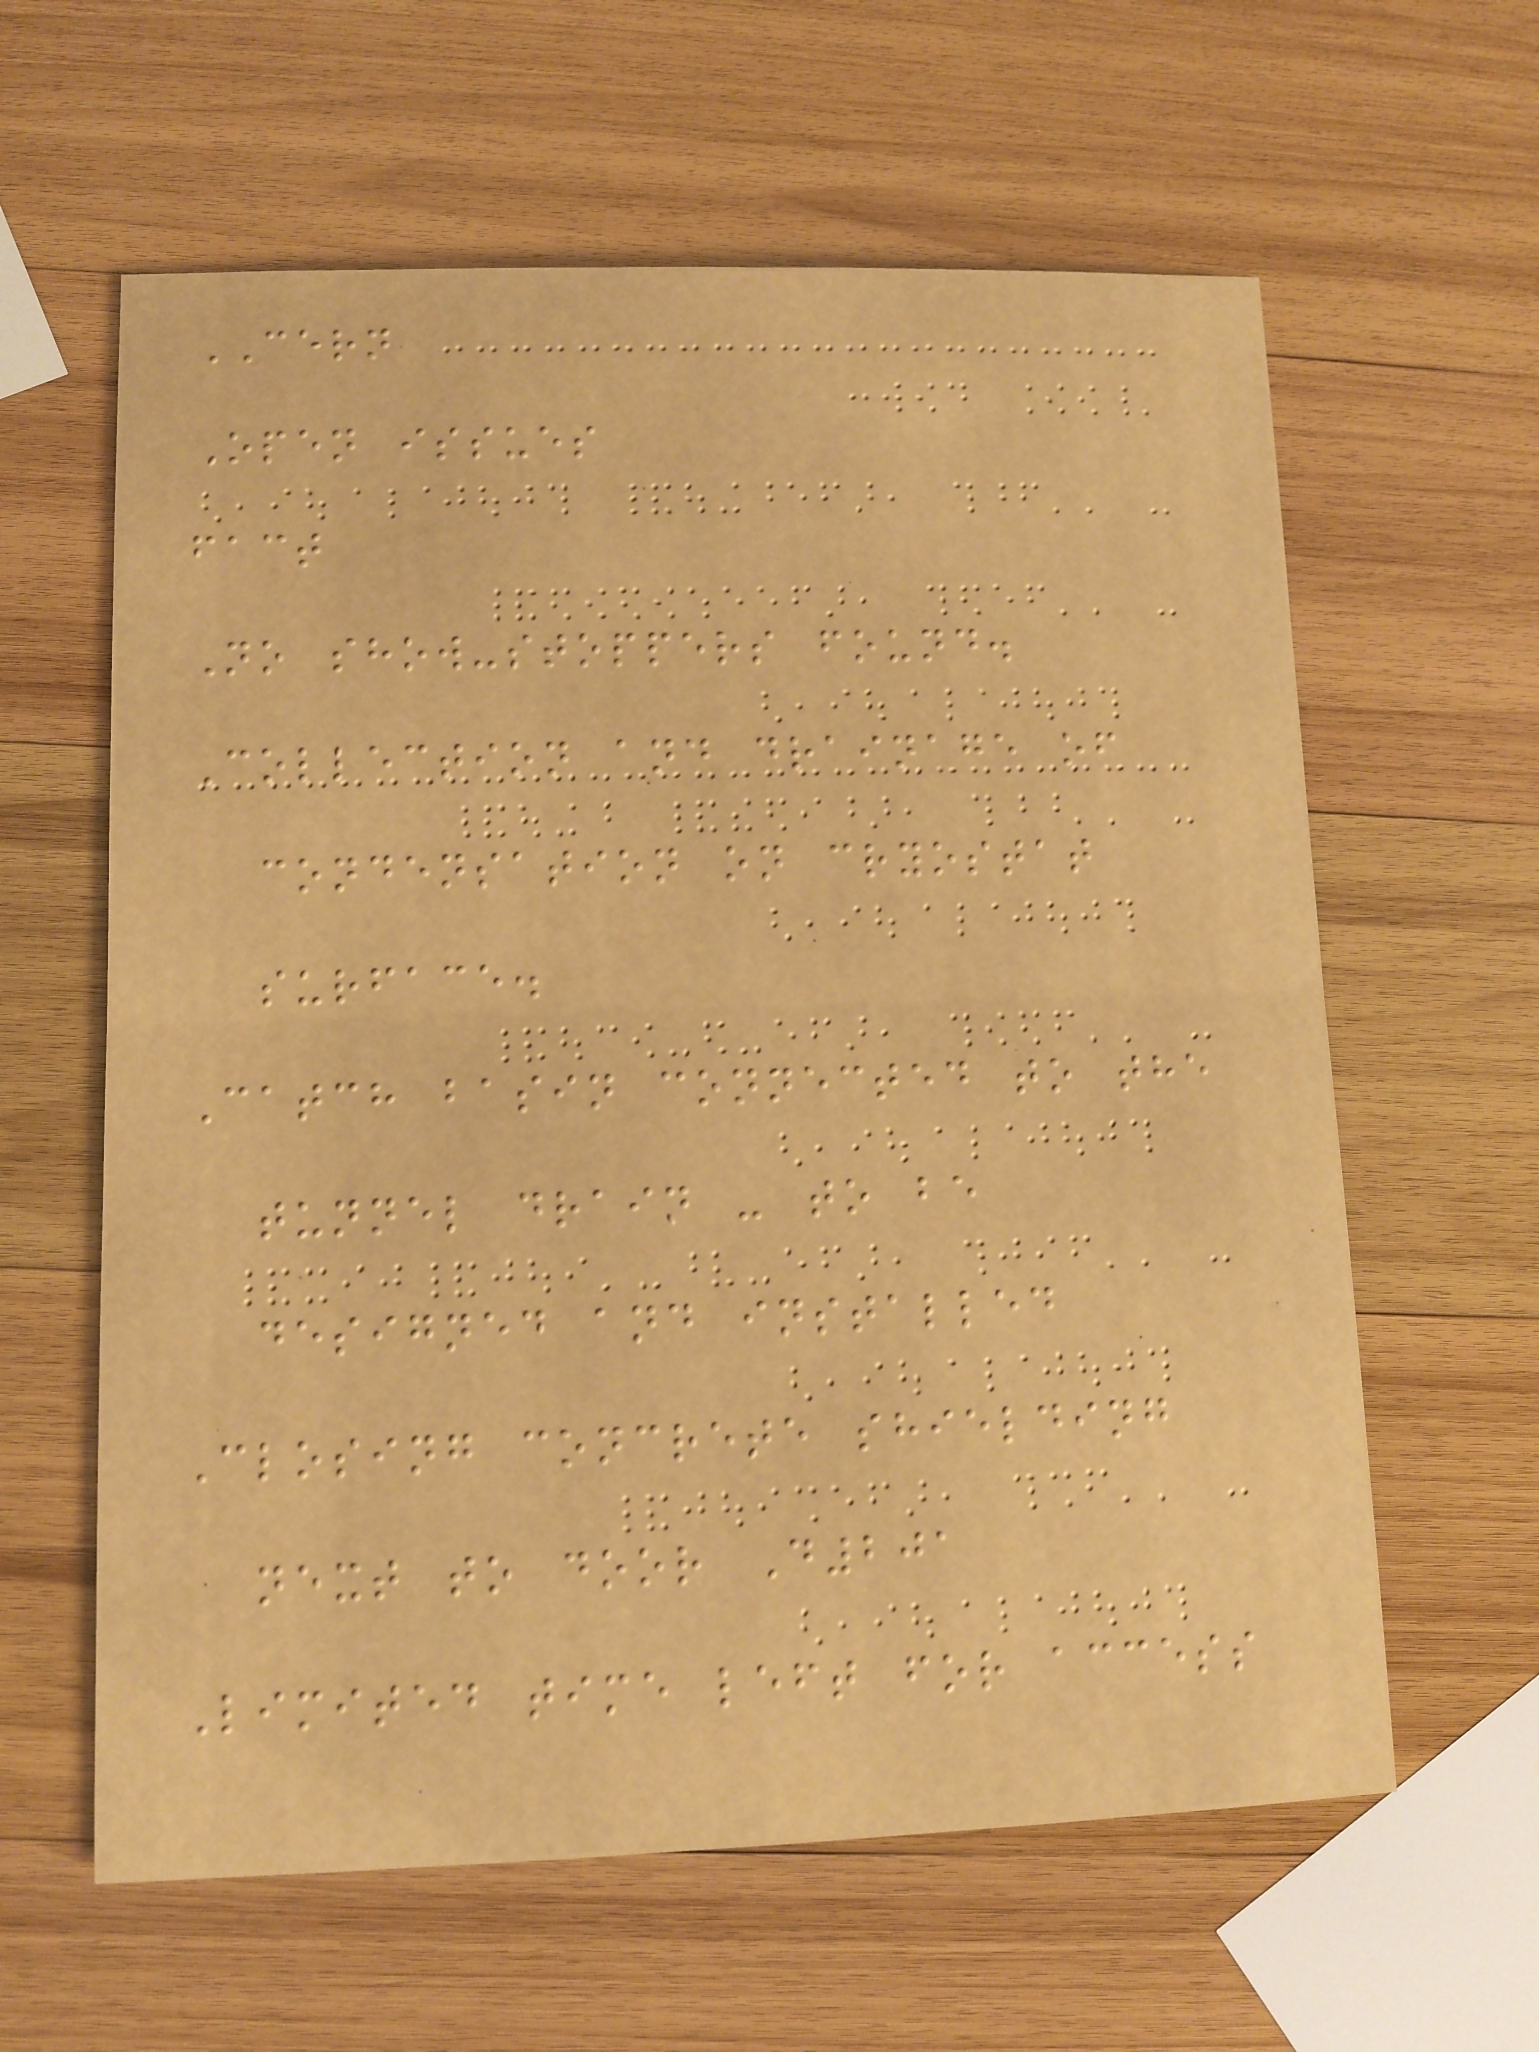CERN
Open issues
fact
No show-stoppers found.
Collection and drainage of
condensation on cryostat
surface.
Catch basin connected to the
tunnel drain - to be
designed and installed
Closing concrete shielding
next to door D201
Limited time left for access
